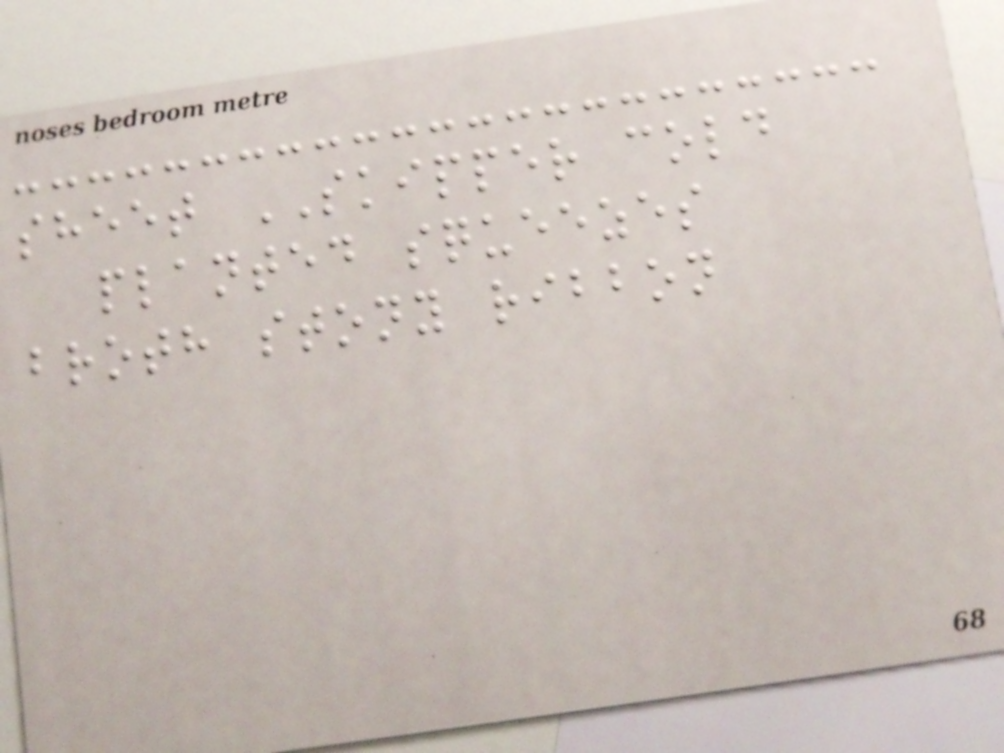sheet SKIPPER cold
planted squeezes
broth stony ribbon
